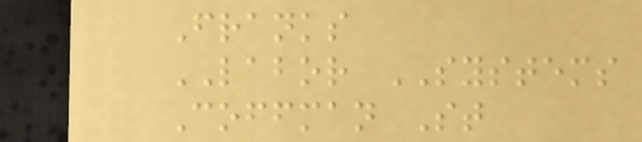Franks
LABOR SYSTEMS
Coffman St
